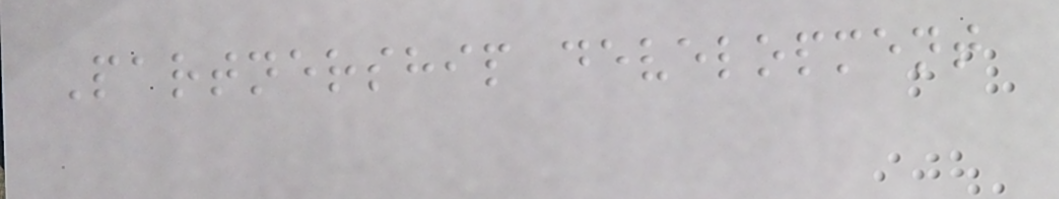Partnership development
